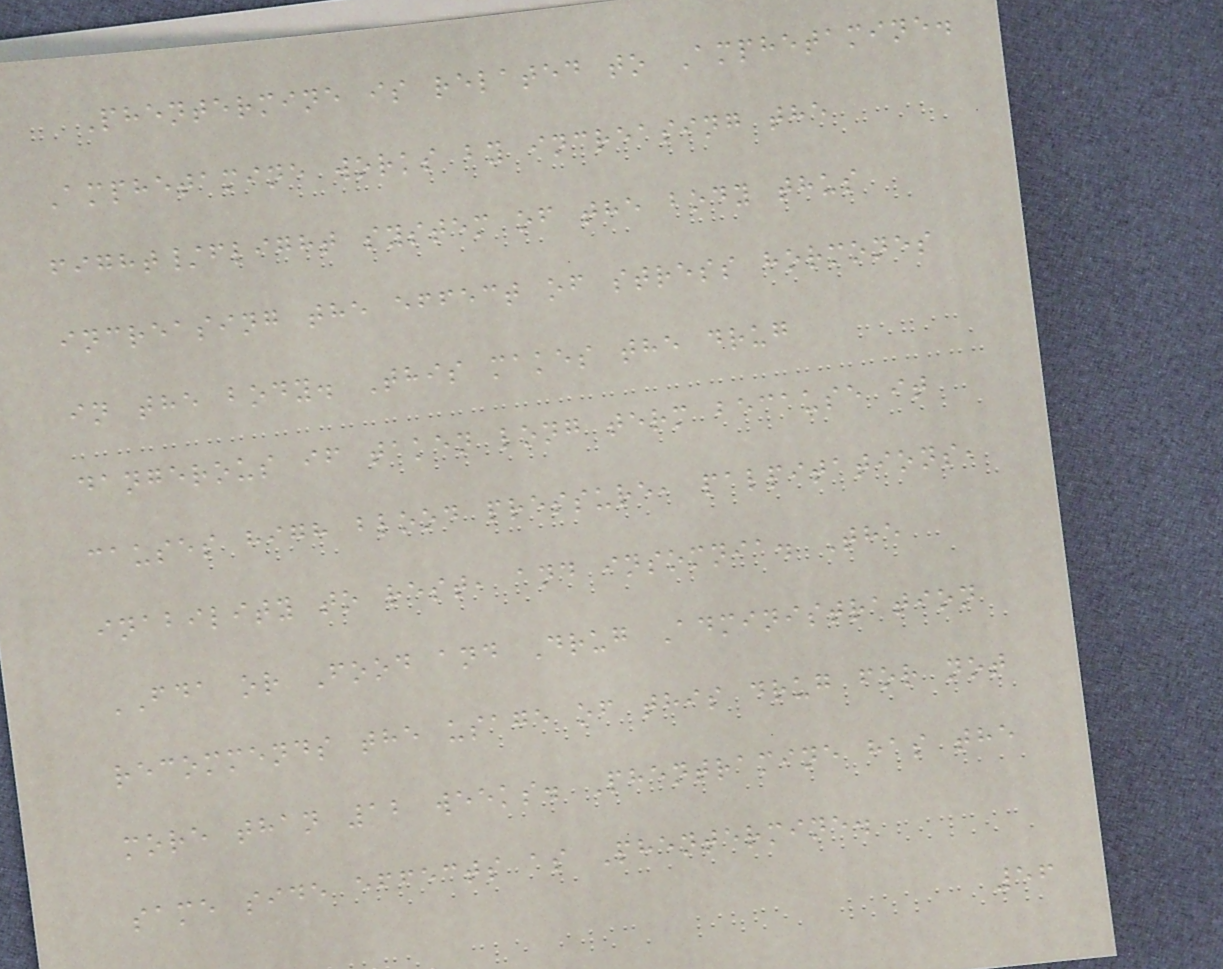Phentermine is related to Amphetamine.
Amphetamine works by increasing the
fight/flight system of the body thus
increasing the effect of stress hormones
in the body. This makes the drug
dangerous if taken long term because it
causes high blood pressure, palpitations,
inability to rest, and insomnia. The
FDA or Food and Drug Administration
recommends the usage of this drug for not
more than 12 weeks. Phentramine has the
same side effects as Phentermine.
56
